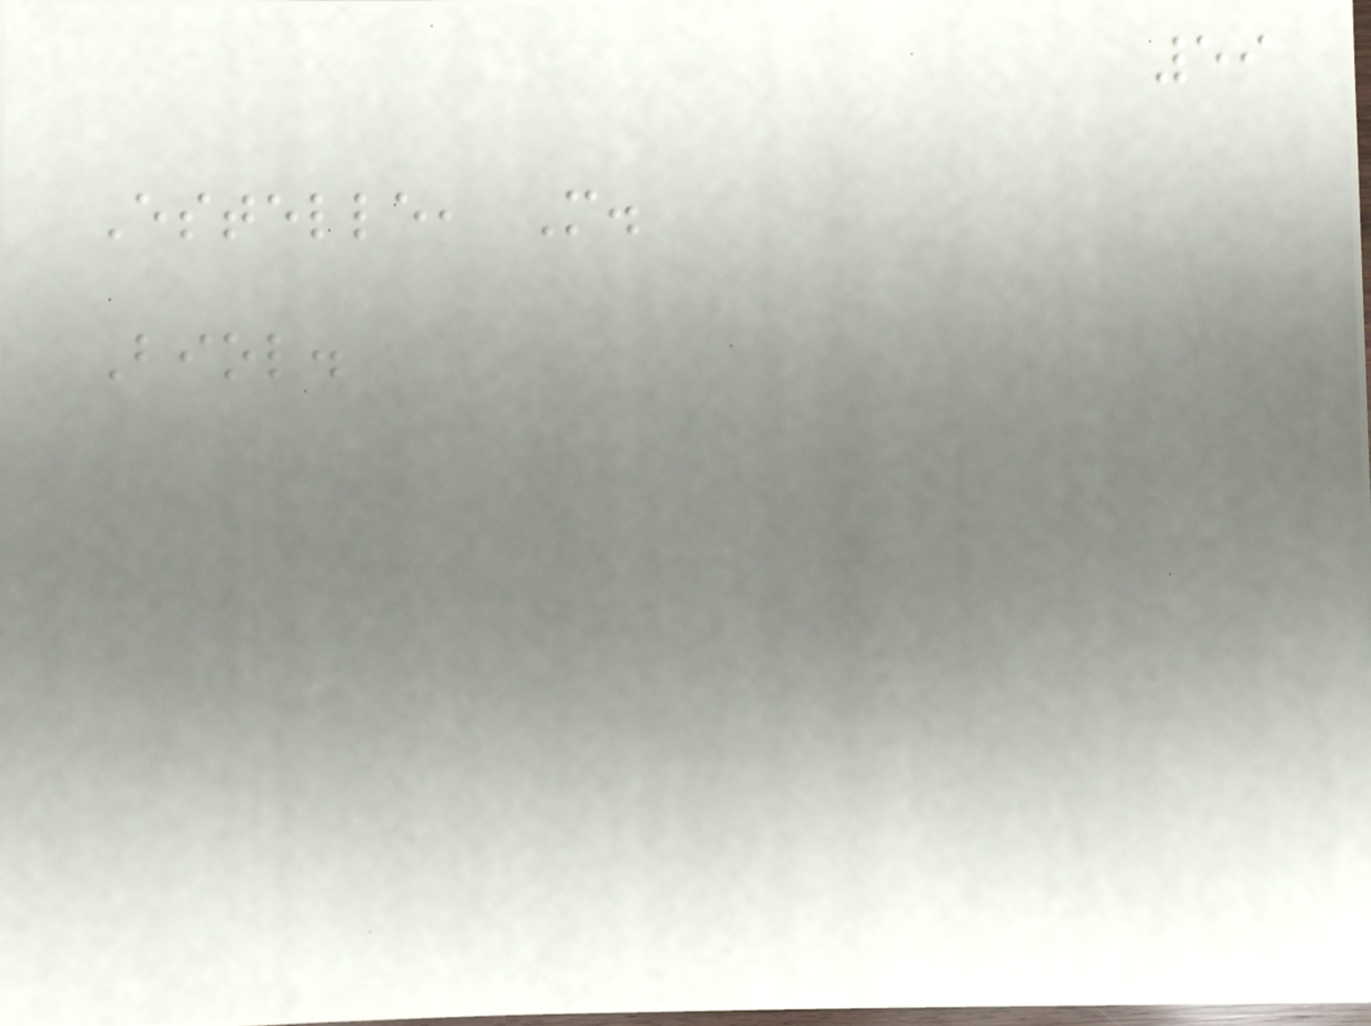59
Estelle, M.
Biol.
